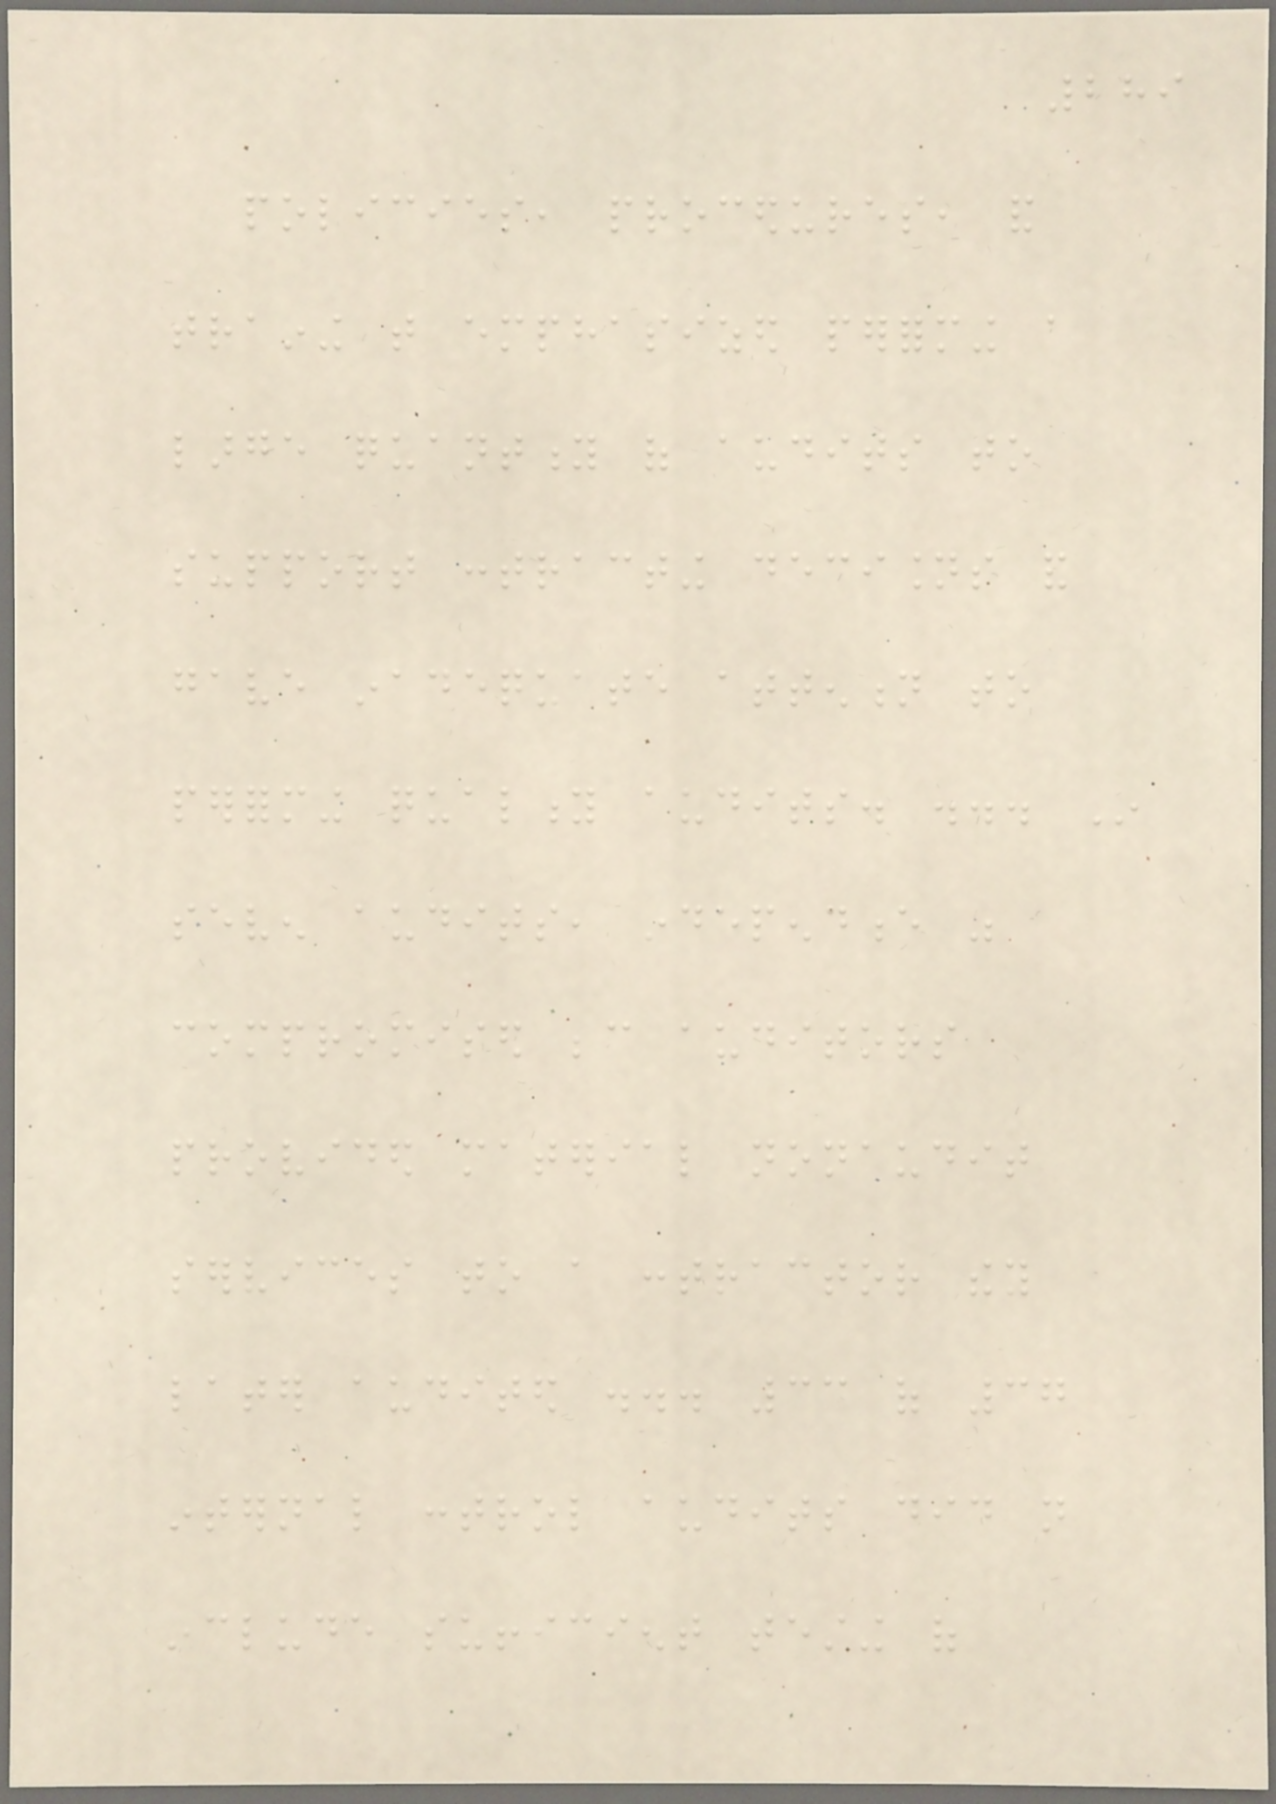289
policies, procedures, and
training that emphasized performing a
large quantity of audits to
support contracting decisions and
gave inadequate attention to
performing quality audits. ... In
seven audits, independence was
compromised because auditors
provided material nonaudit
services to a contractor they
later audited ... 33 of 37
internal control audits did not
include sufficient testing of
